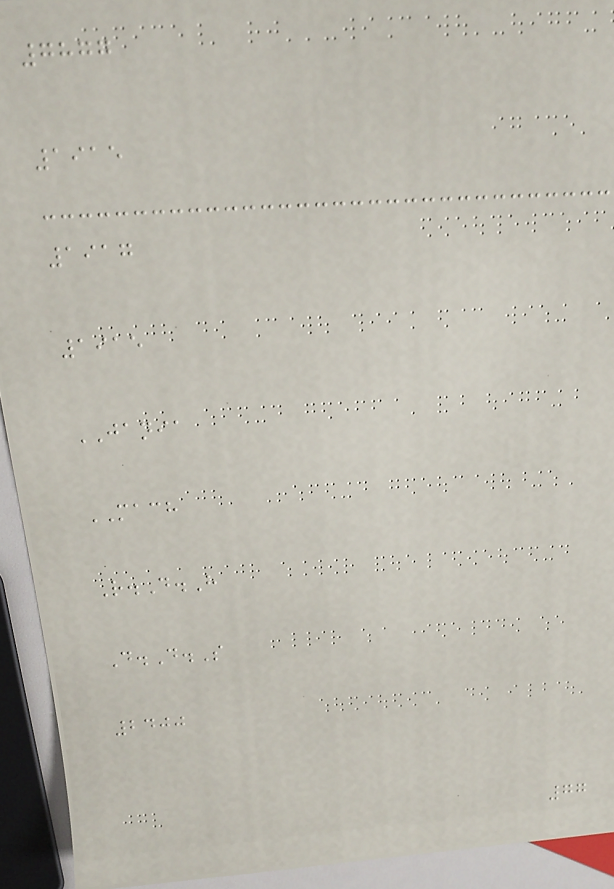7877
1915
1917
1915
JANIA
MACH
R.D.H
D.D.S
2400
77
